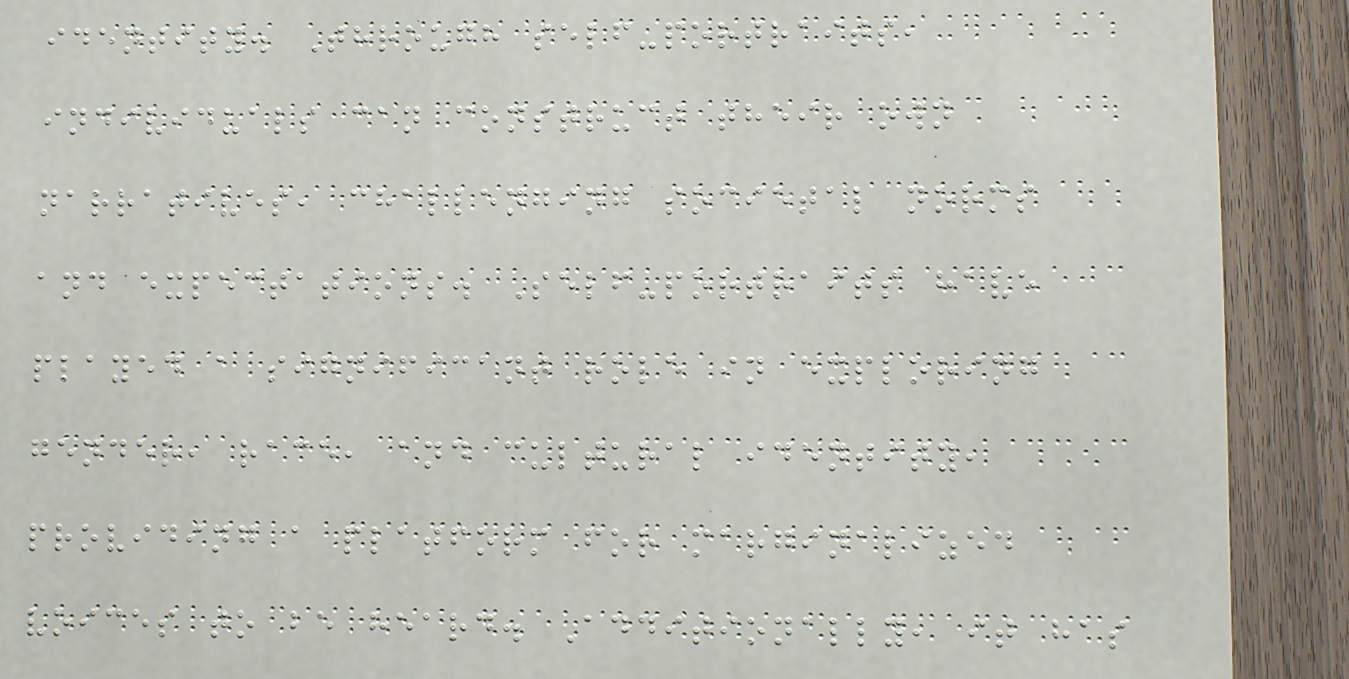identity. Through self-portraits,
individuals can construct their own
narratives, challenging societal norms
and expectations. Self-portraits have
played a significant role in exploring
gender, race, and cultural identity,
providing a platform for marginalized
voices to be heard. Additionally, it has
